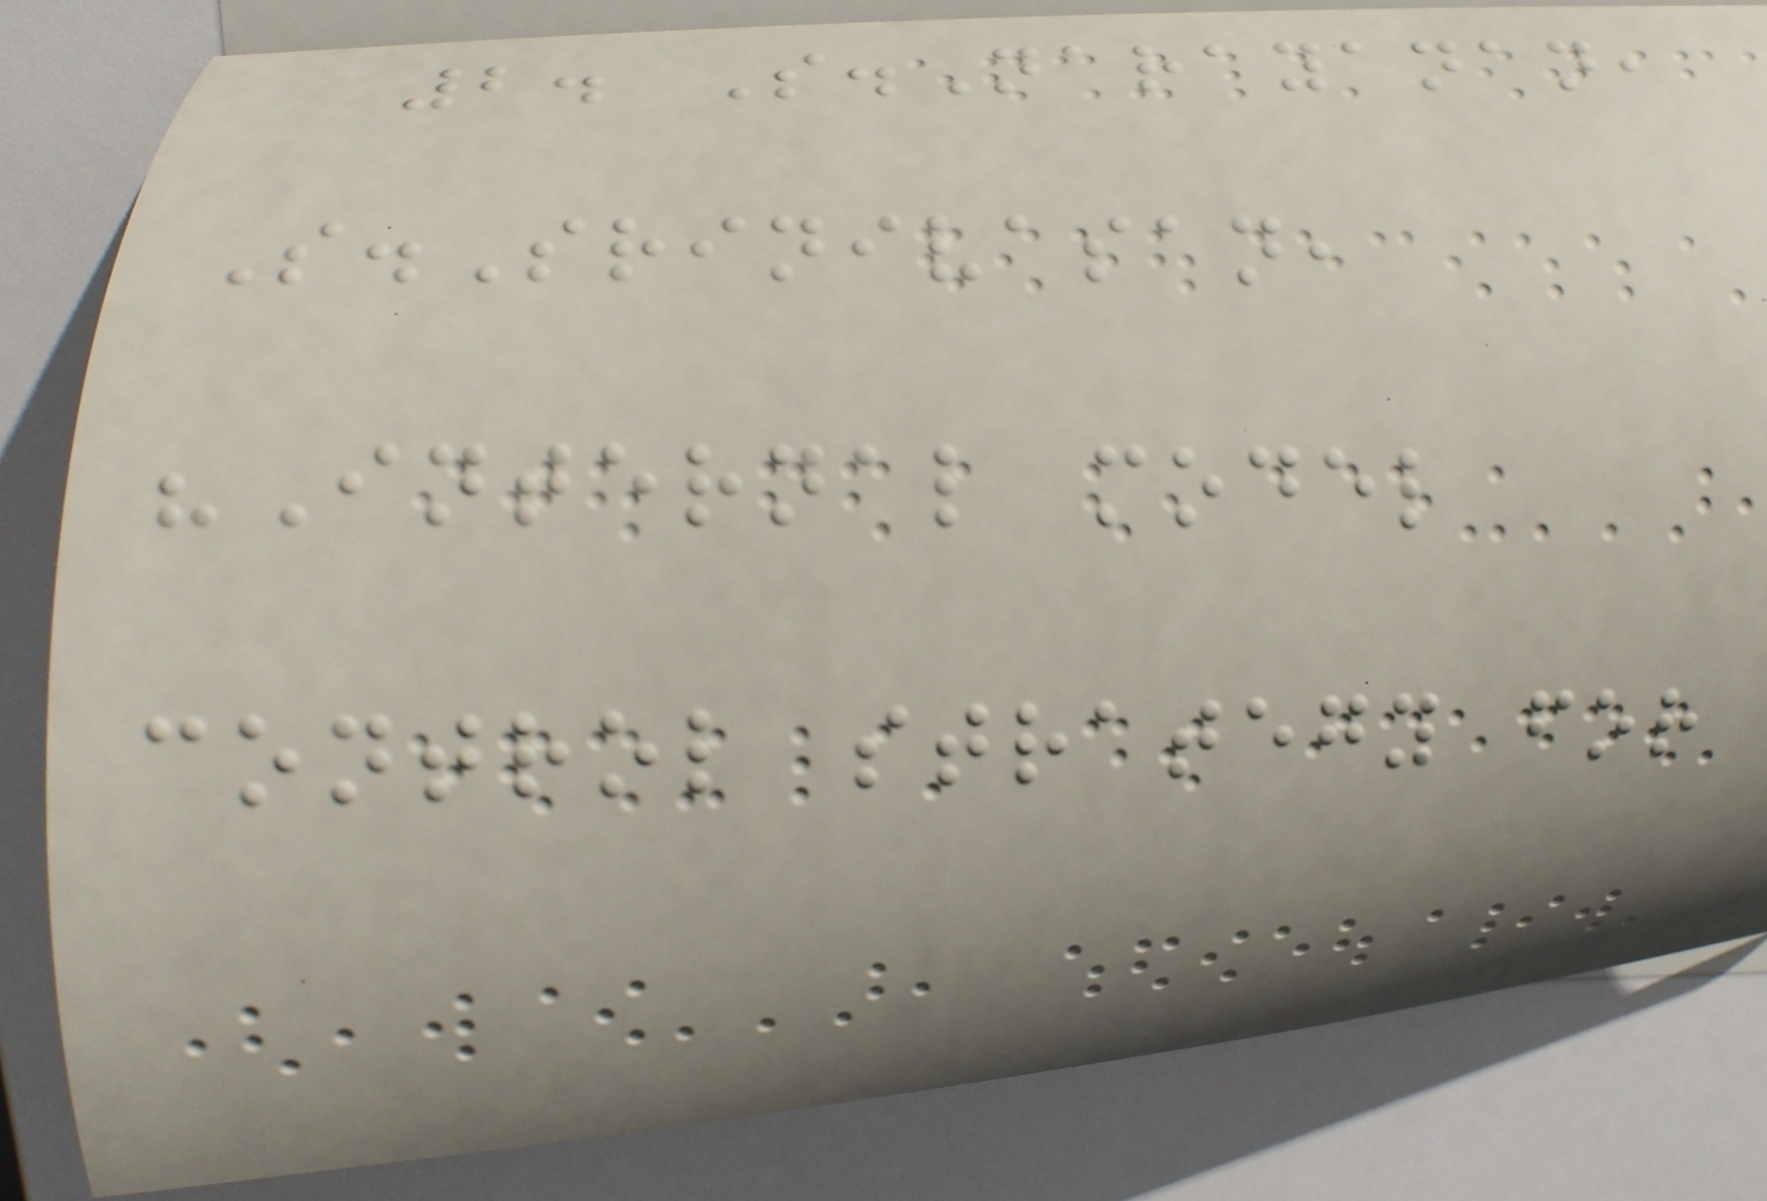2. S.Narayanan,
S.Srinivasan,
"Internal model
control strategy for
